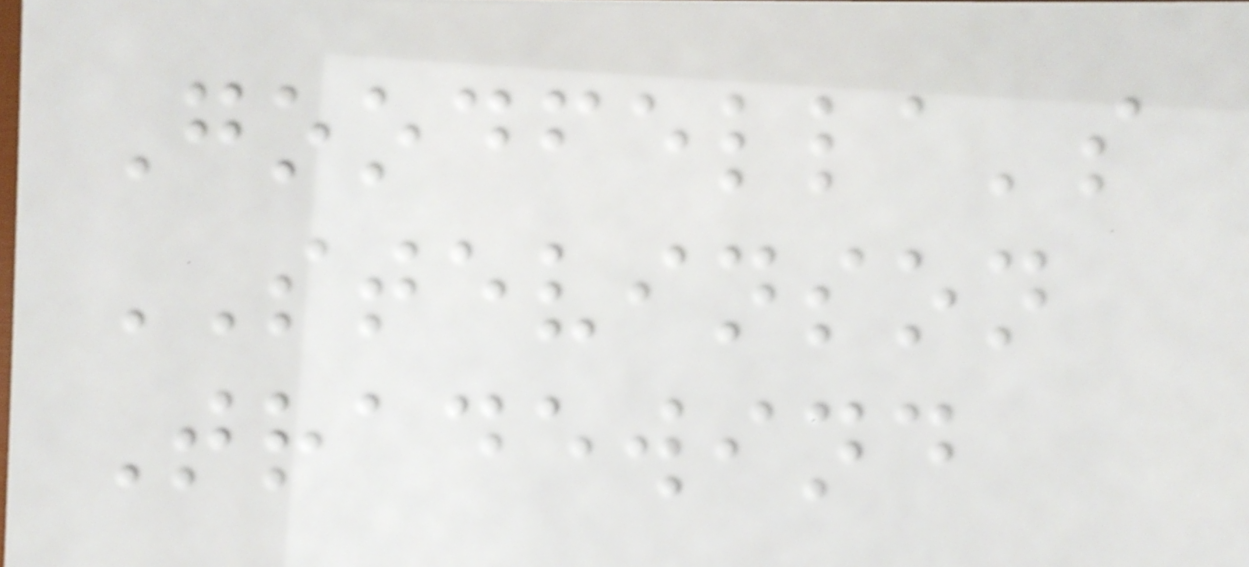Goodfella's
STEVINSON
Tradewind
